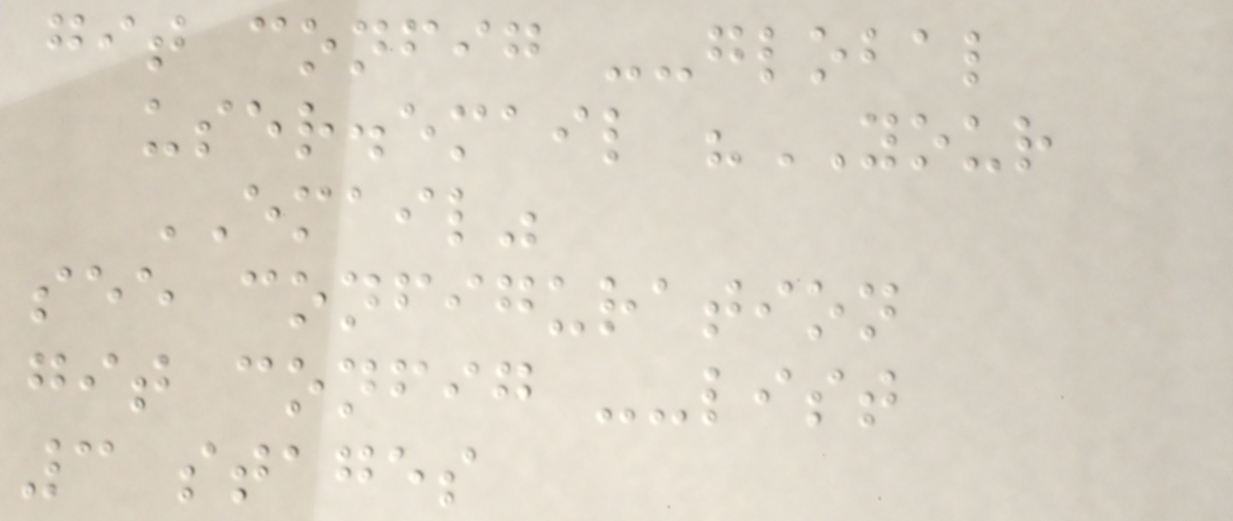git config --global
user.email "YOUR
EMAIL"
see configuration
git config --list
3 stages
